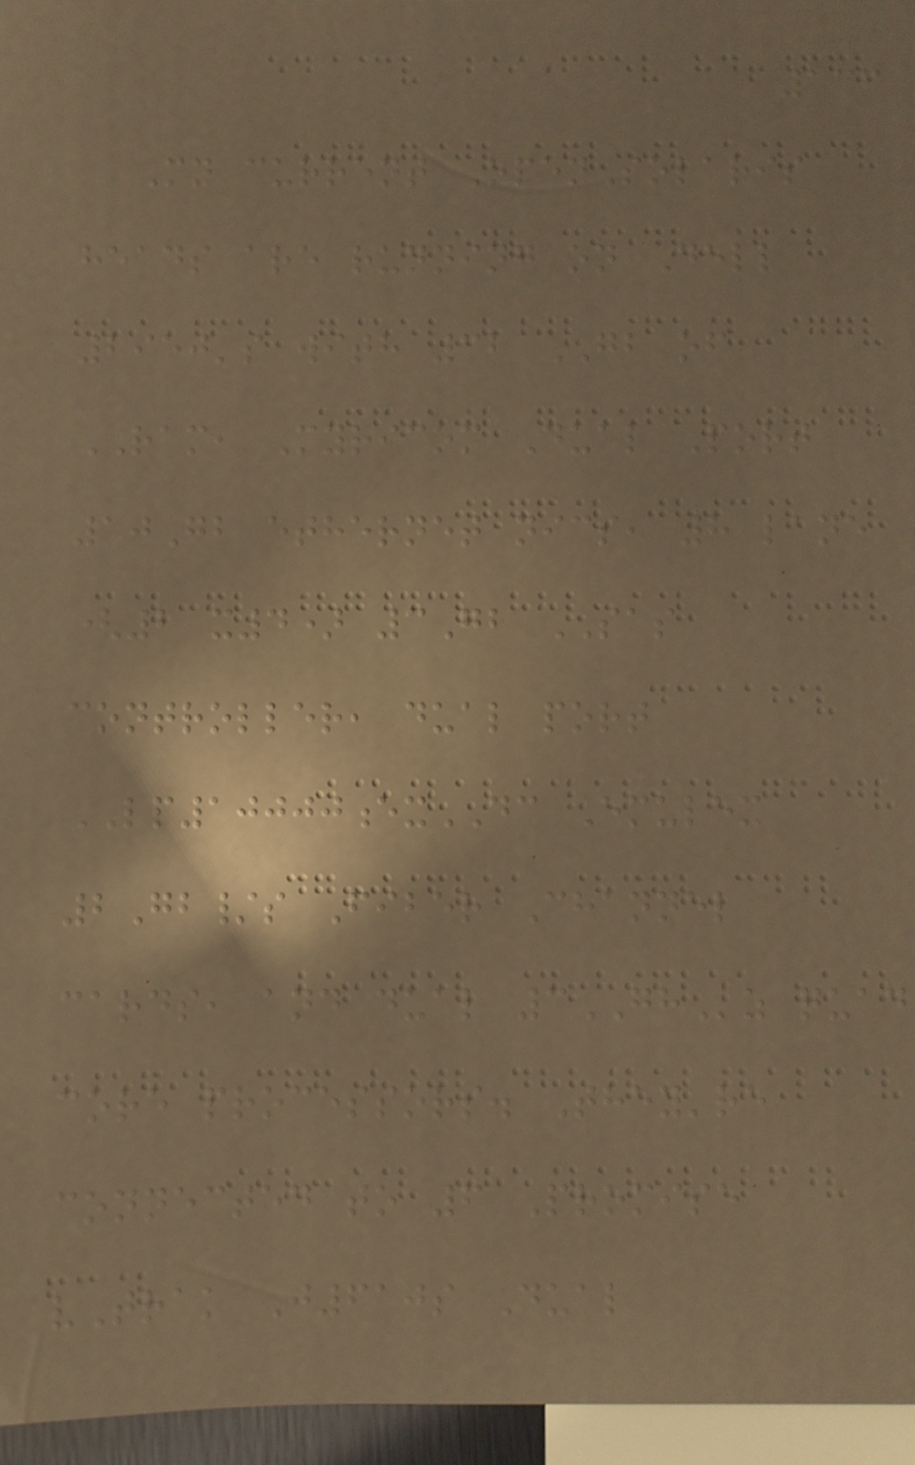133
My current OpenSolaris
heads are running on Dell
2950's with 32 GB of
RAM, Myricom Dual Port
10Gb ethernet nics, 8 lane
(2 x4) 3Gb SAS
controller, dual port
LP10000exDC Emulex
2Gb/s Fiber Channel
cards, and dual 3GHz quad
core processors. They're
connected to 6 Promise
vTrak J610s Dual
